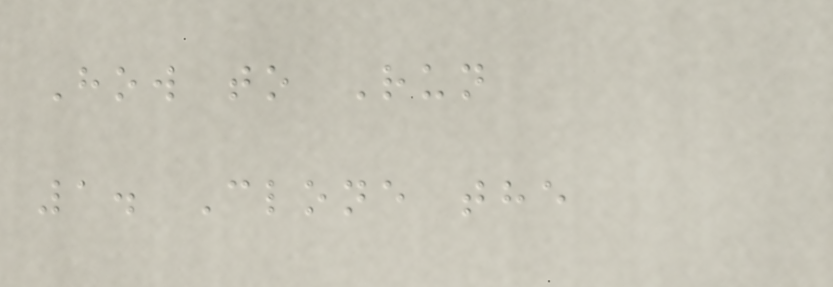How to Run
1. Clone the
